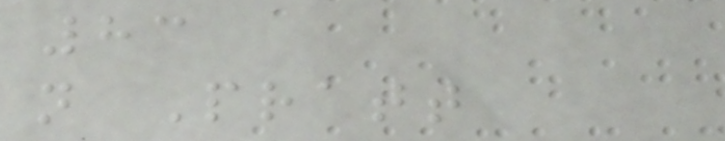83
n Pratt
